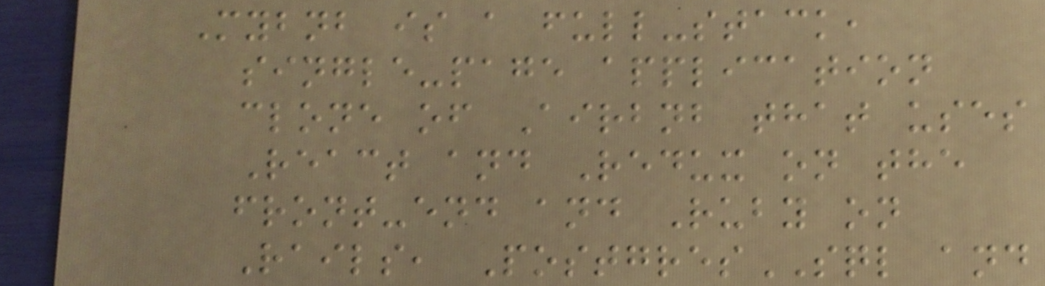Mybnb is a full-stack,
single-page application
clone of Airbnb that uses
React and Redux on the
front-end and Ruby on
Rails, PostgresSQL and
